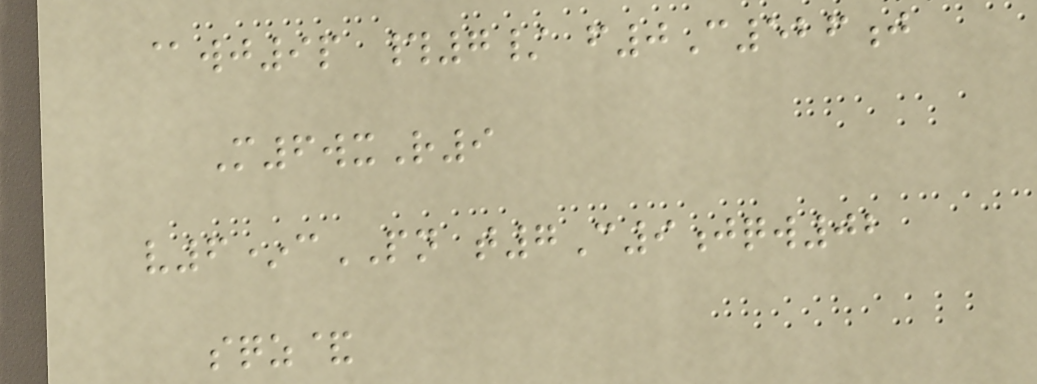@wj9p #7/ f0C526j
M6wxR9
v6*cPN t7C9jqw02
sqz&
